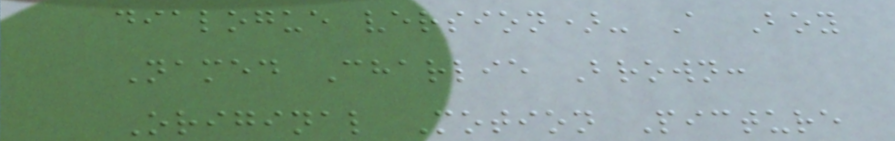dialogue version)- A Boy
Named Charlie Brown:
Original Motion Picture
